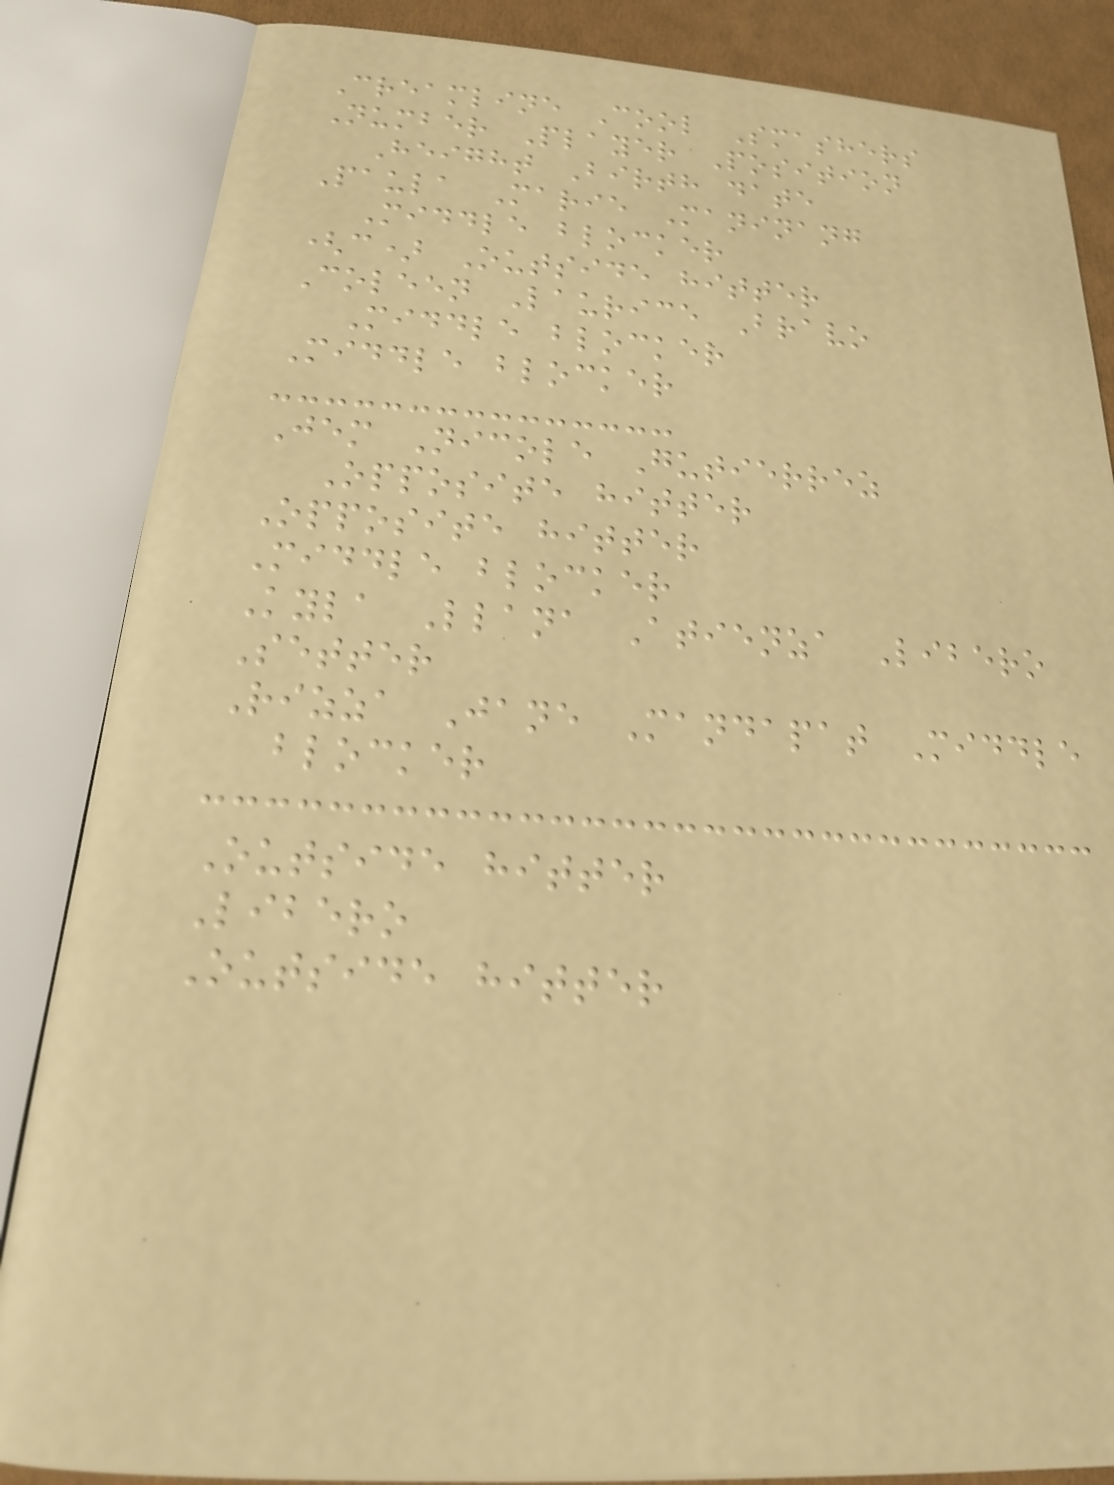Creamline Cool Smashers
Number Player Position
Height Birth date
Paula Marie Maninang
Middle blocker
(c) Outside hitter
Coleen Laurice Bravo
Middle blocker
Middle blocker
Jem Nicole Gutierrez
Opposite hitter
Opposite hitter
Middle blocker
Kyla Llana Atienza Libero
Setter
Rizza Jane Mandapat Middle
blocker
Outside hitter
Libero
Outside hitter
